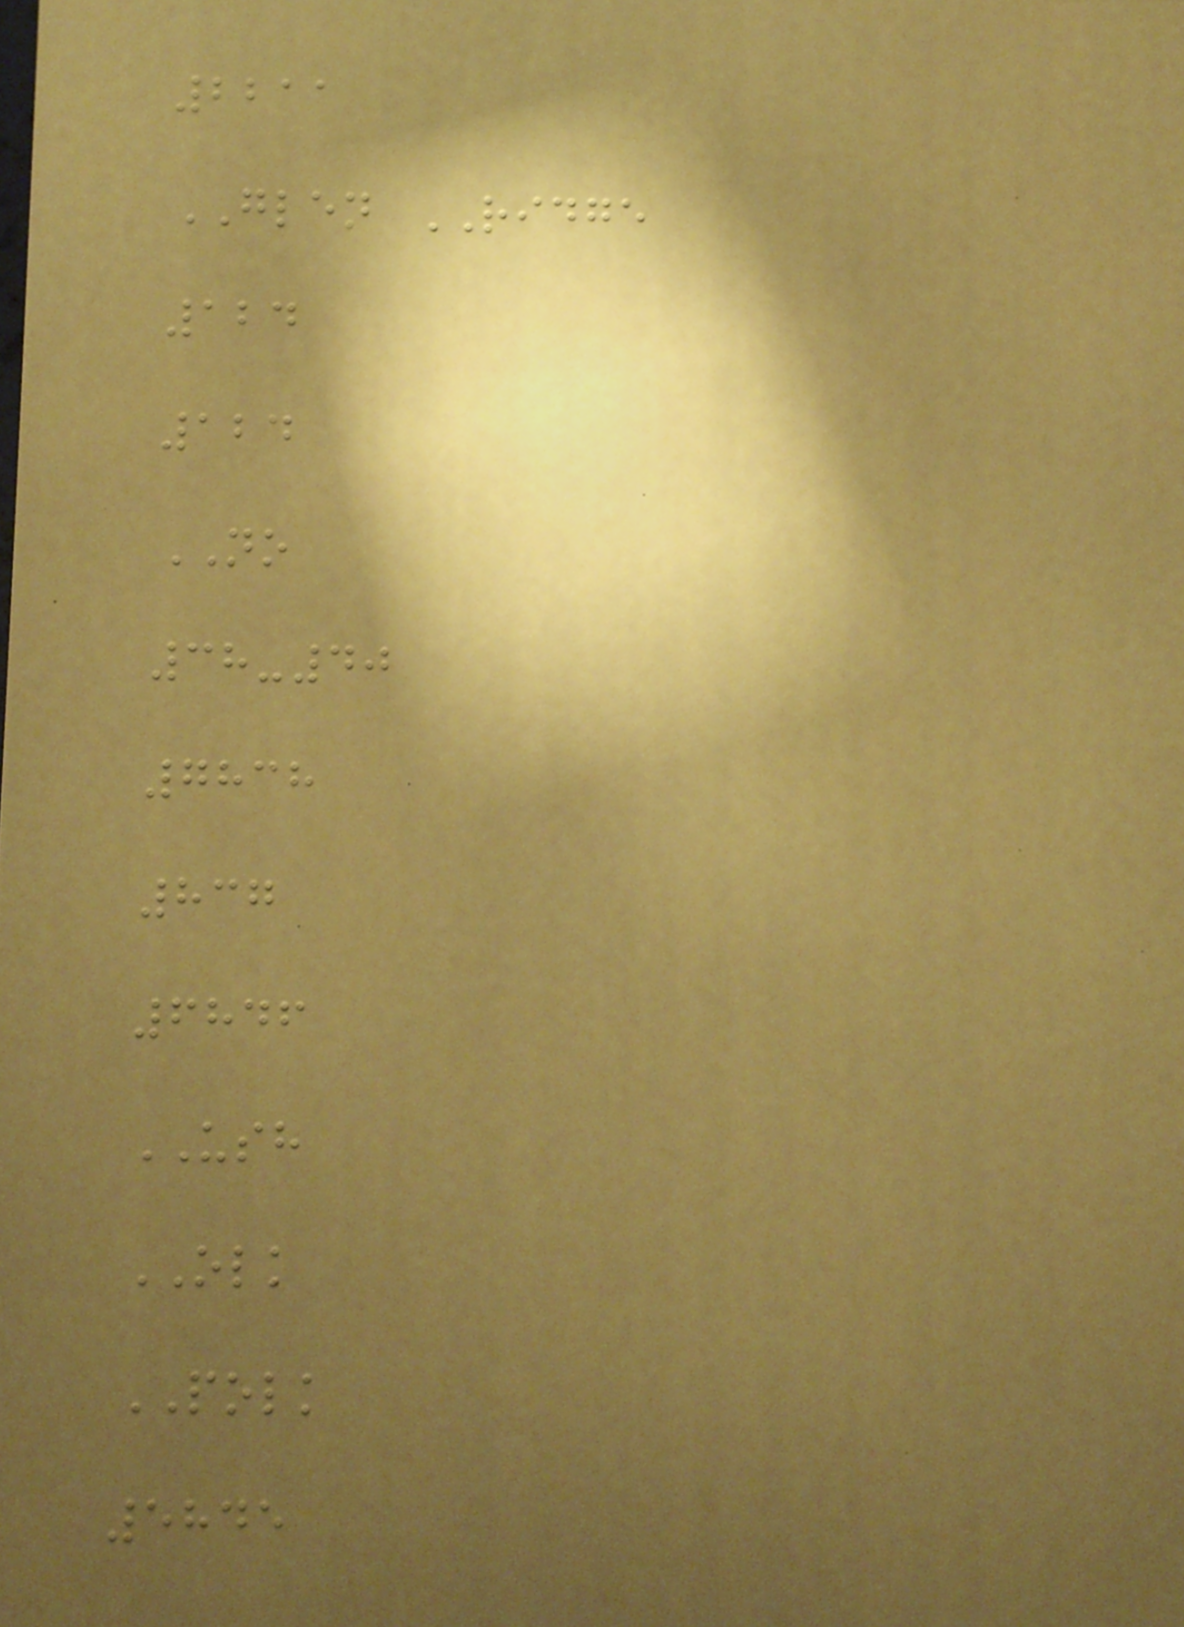2211
GLEN RIDGE
124
124
NO
38-40
7838
837
6846
USH
OLK
POLK
5845
